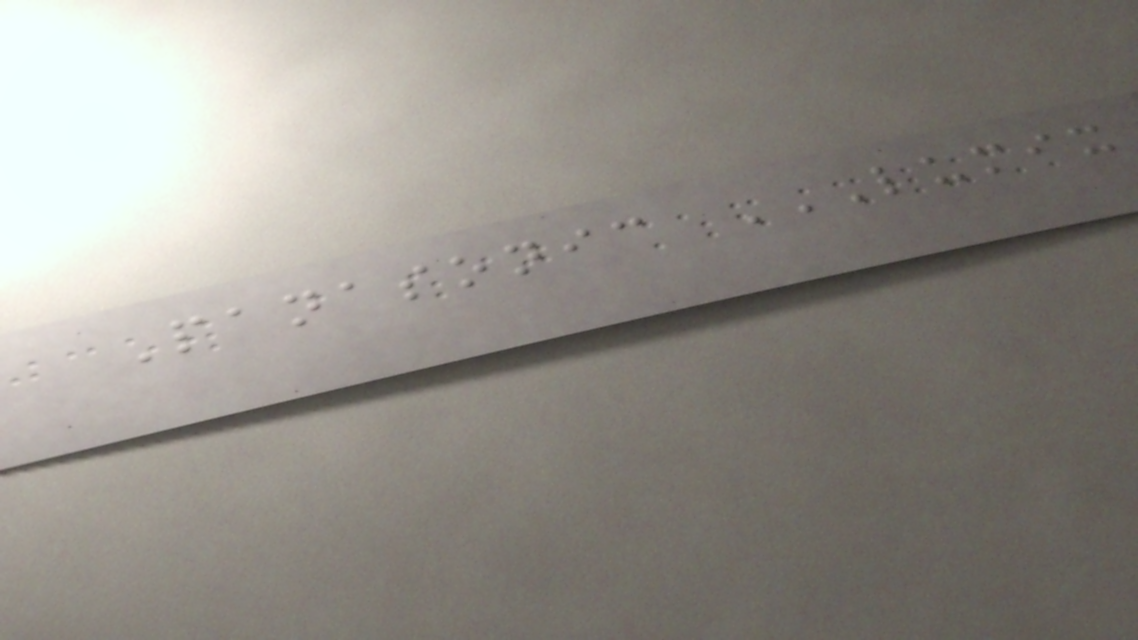Panasonic LUMIX
